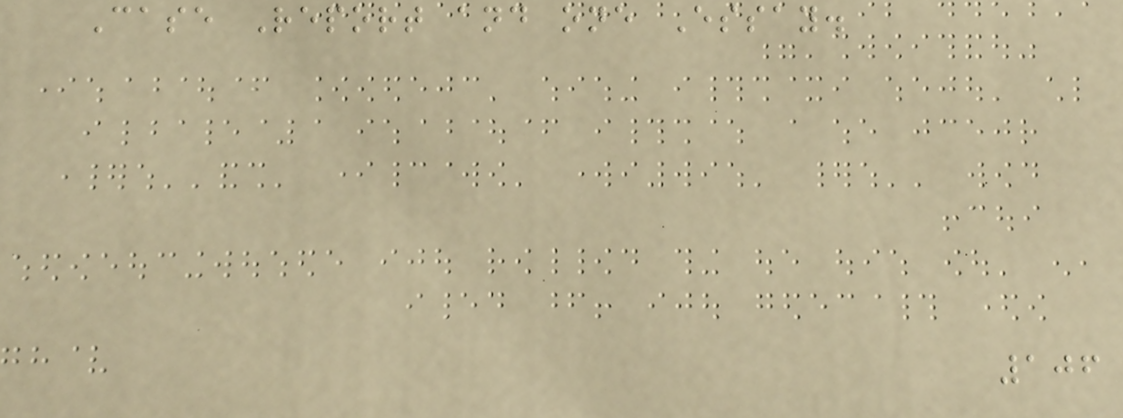Case Report and one Essay.
106
